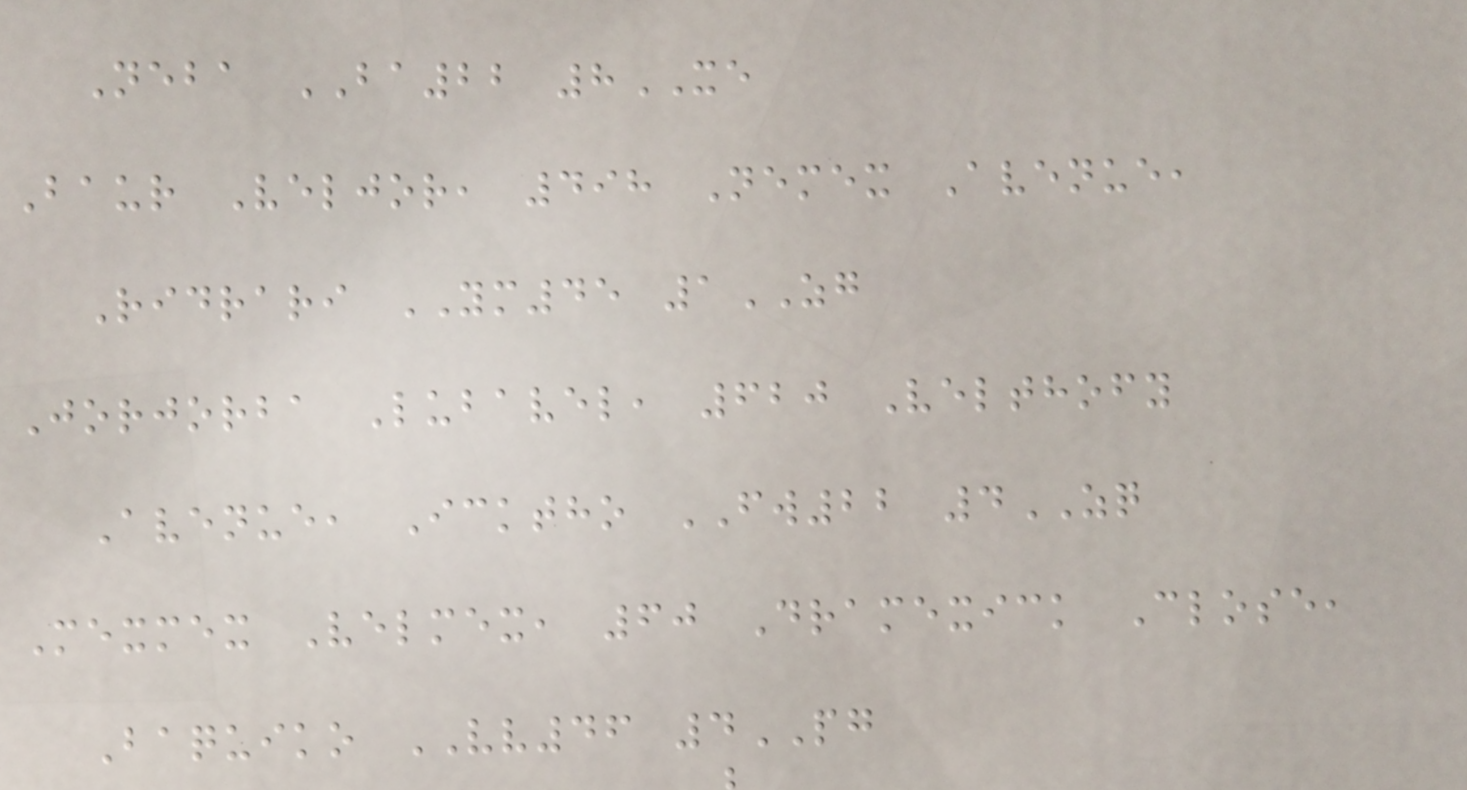Neba BA22 8XE
Baur Veljor, 498 Nemex Avenue,
Ridrari YM45 1ZG
Jorjorba Lubavel, 620 Velthofy
Avenue, Icktho FW22 4ZQ
Mexmex Velmex, 60 Dramexick Close,
Baquiko VV46 4PG
